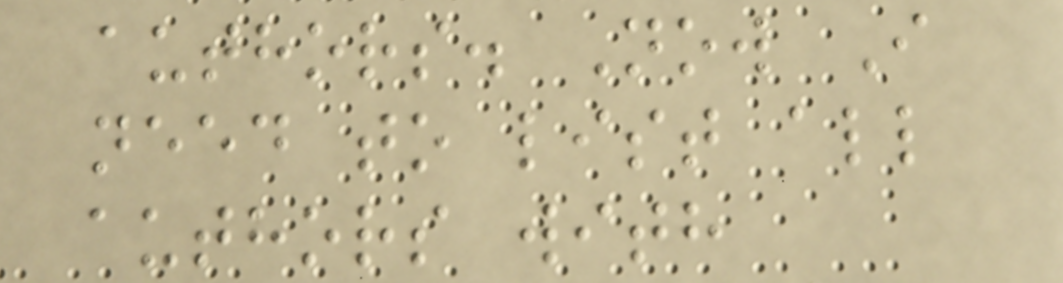authors. Now I
need to list all
authors with
